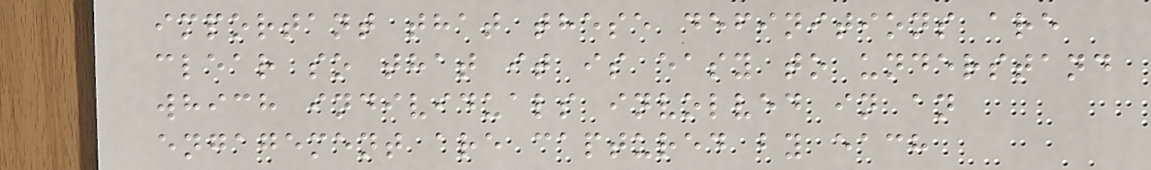important that these definitions are
clear so that it is easy to understand
which individuals involved in an
engagement are captured by each
